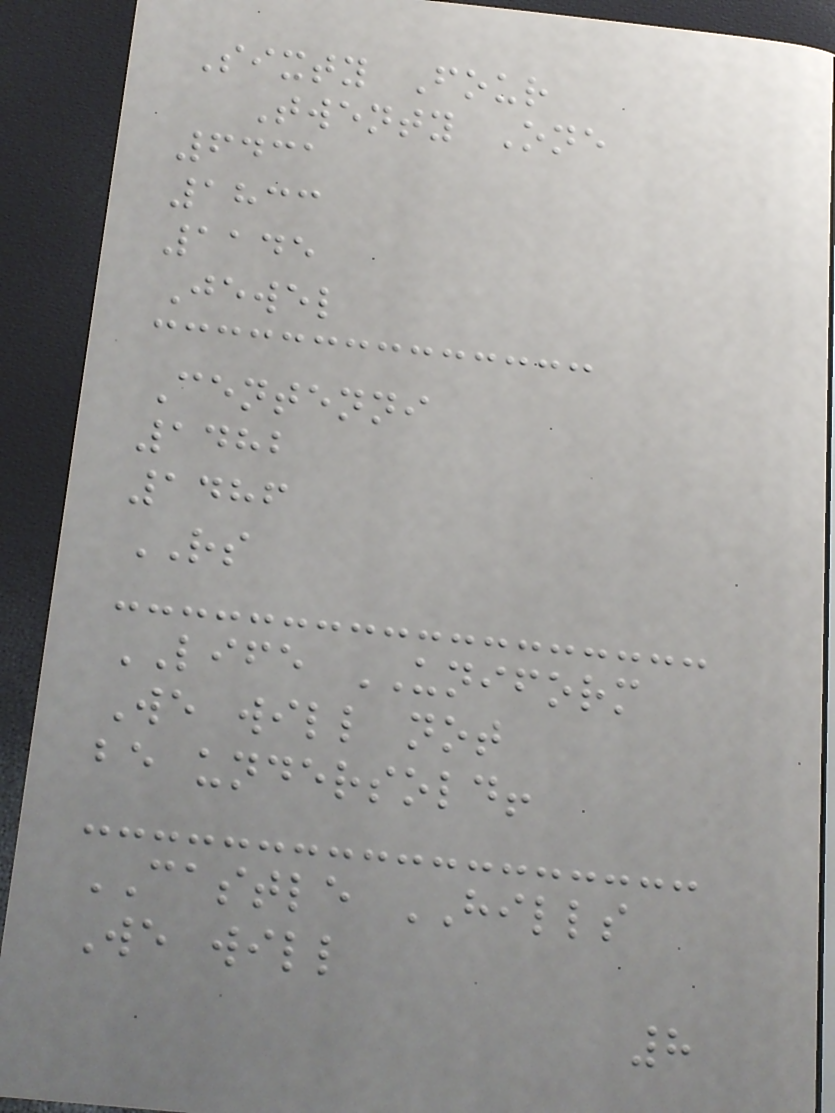Sixty Four
Twenty One
6431
1833
1145
Jewel
Centenni
1482
1486
RS
LIFE UNIFORM
We will not
be undersold!
CASTLE HILLS
We will
8
